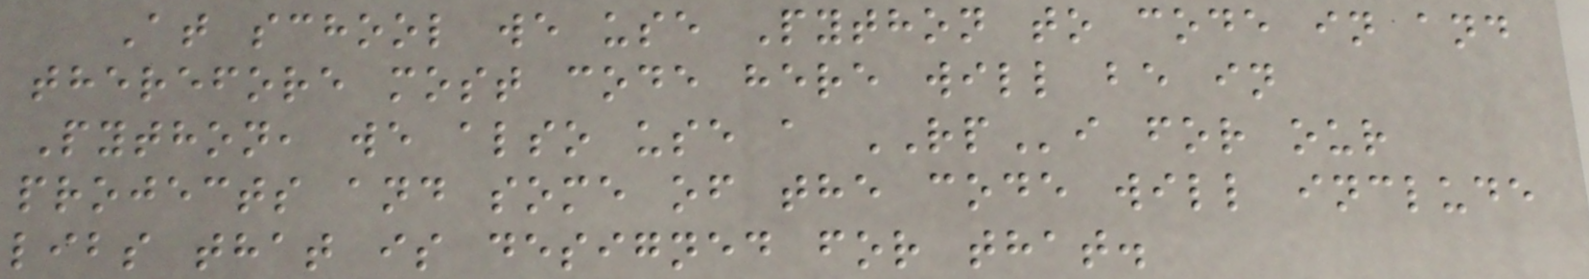At school we use Python to code in and
therefore most code here will be in
Python, we also use a RPi for our
projects and some of the code will include
libs that is designed for that.
